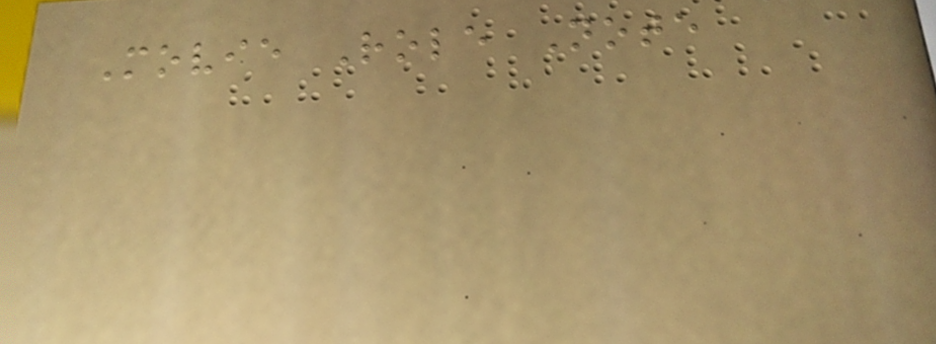Movie Role Note
